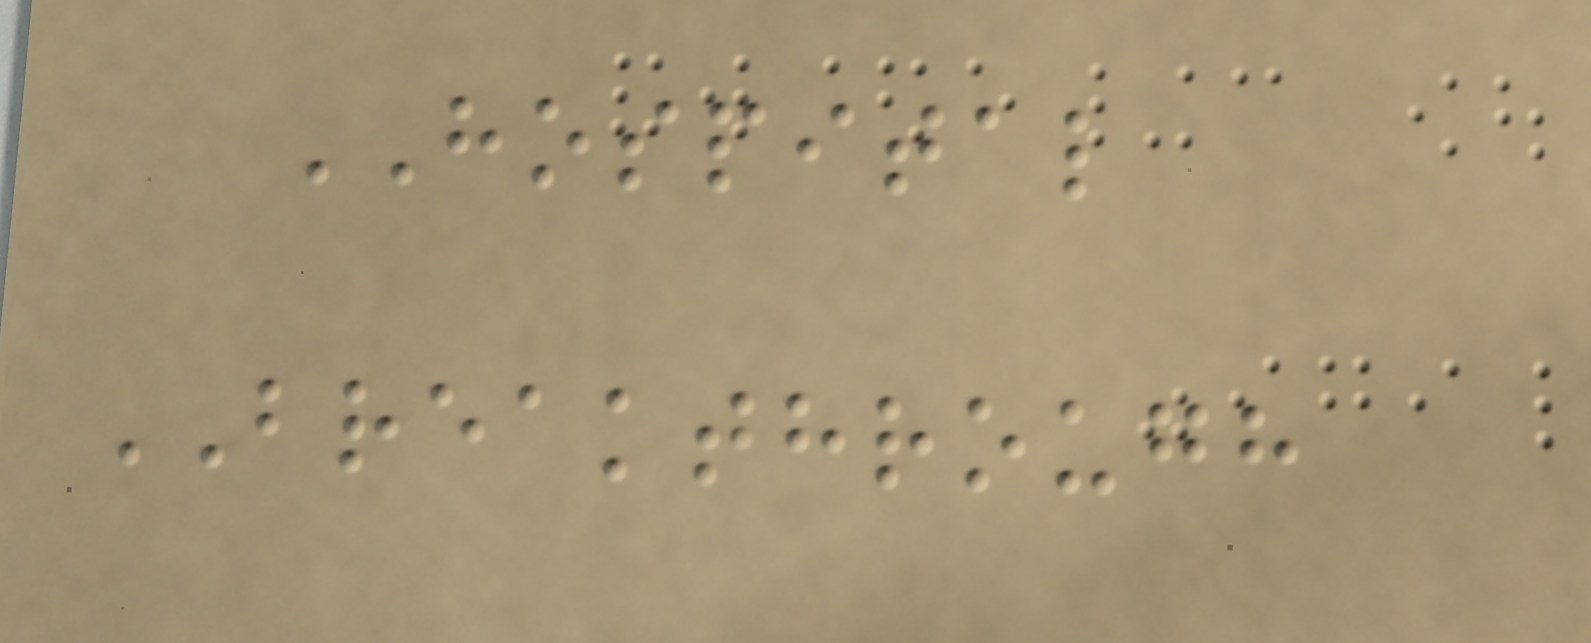HOSPITAL
BREAKTHROUGH
